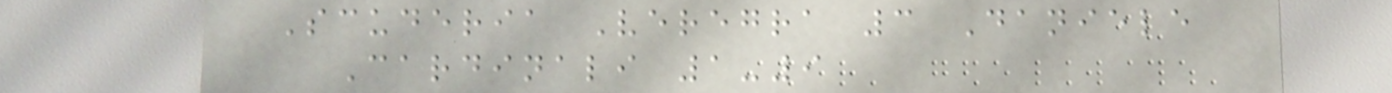Scuderia Veregra 3 Daniele
Cardinali 1-9
